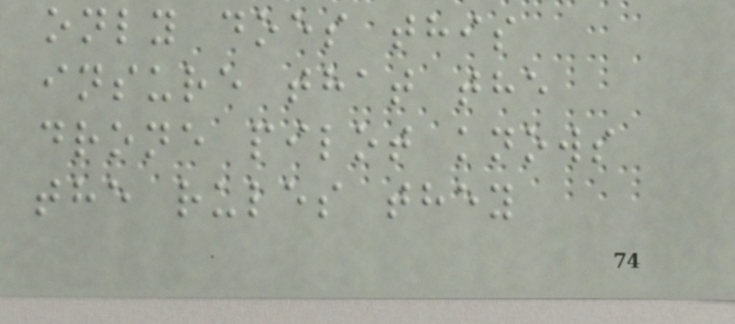only does this
insure that the
drone pilot knows
the rules they
